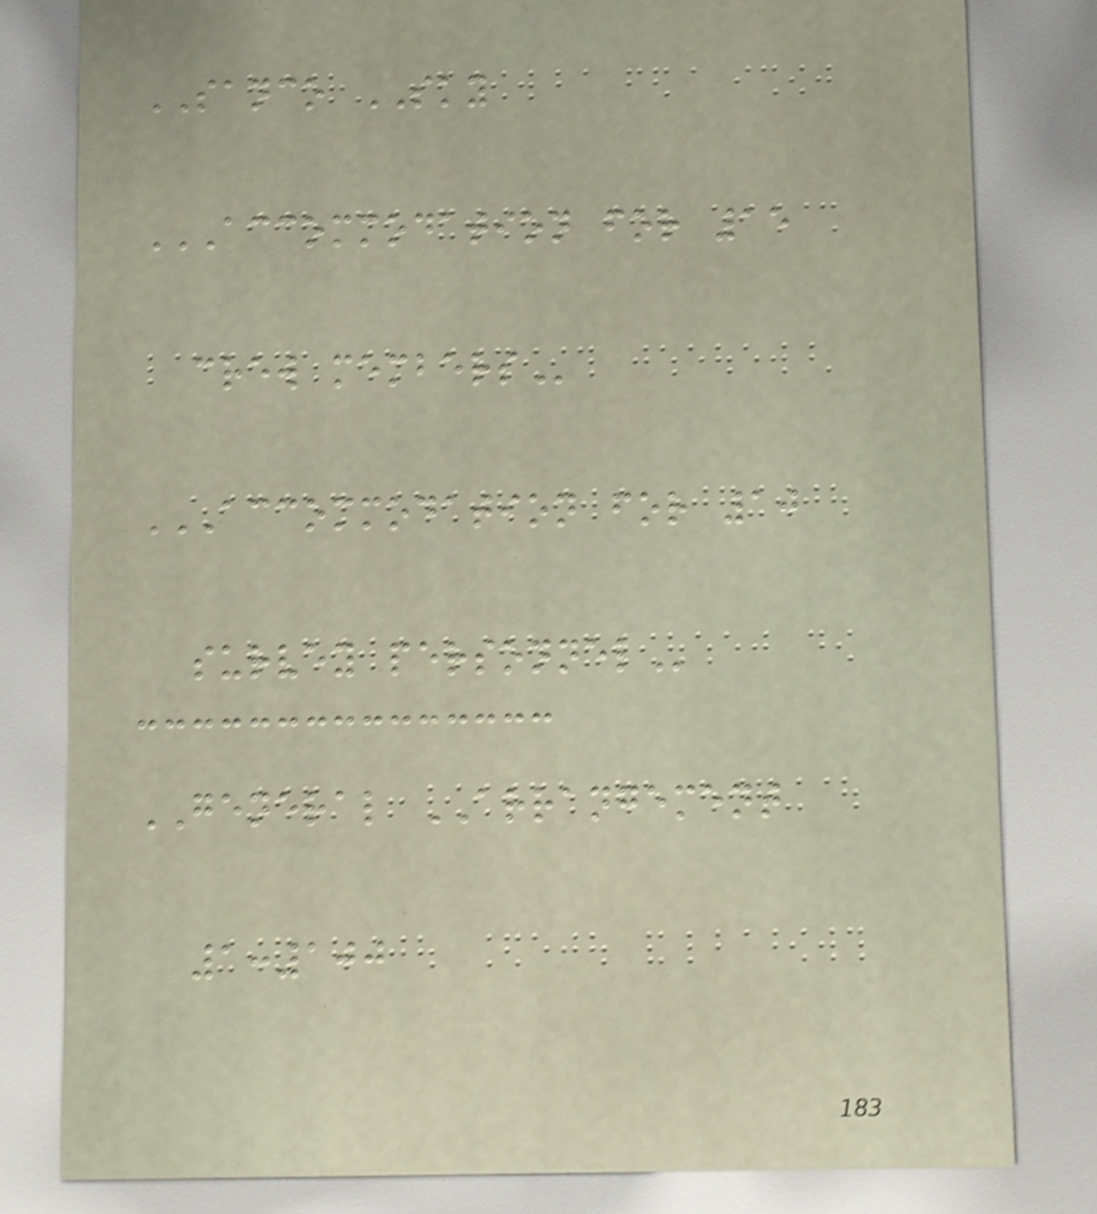SANCO SKY
ACCOMMODATION FOR 15
CREW MEMBERS
ACCOMMODATION FOR 10
SURVEY PERSONNEL
GENERAL ARRANGEMENT
1:100
